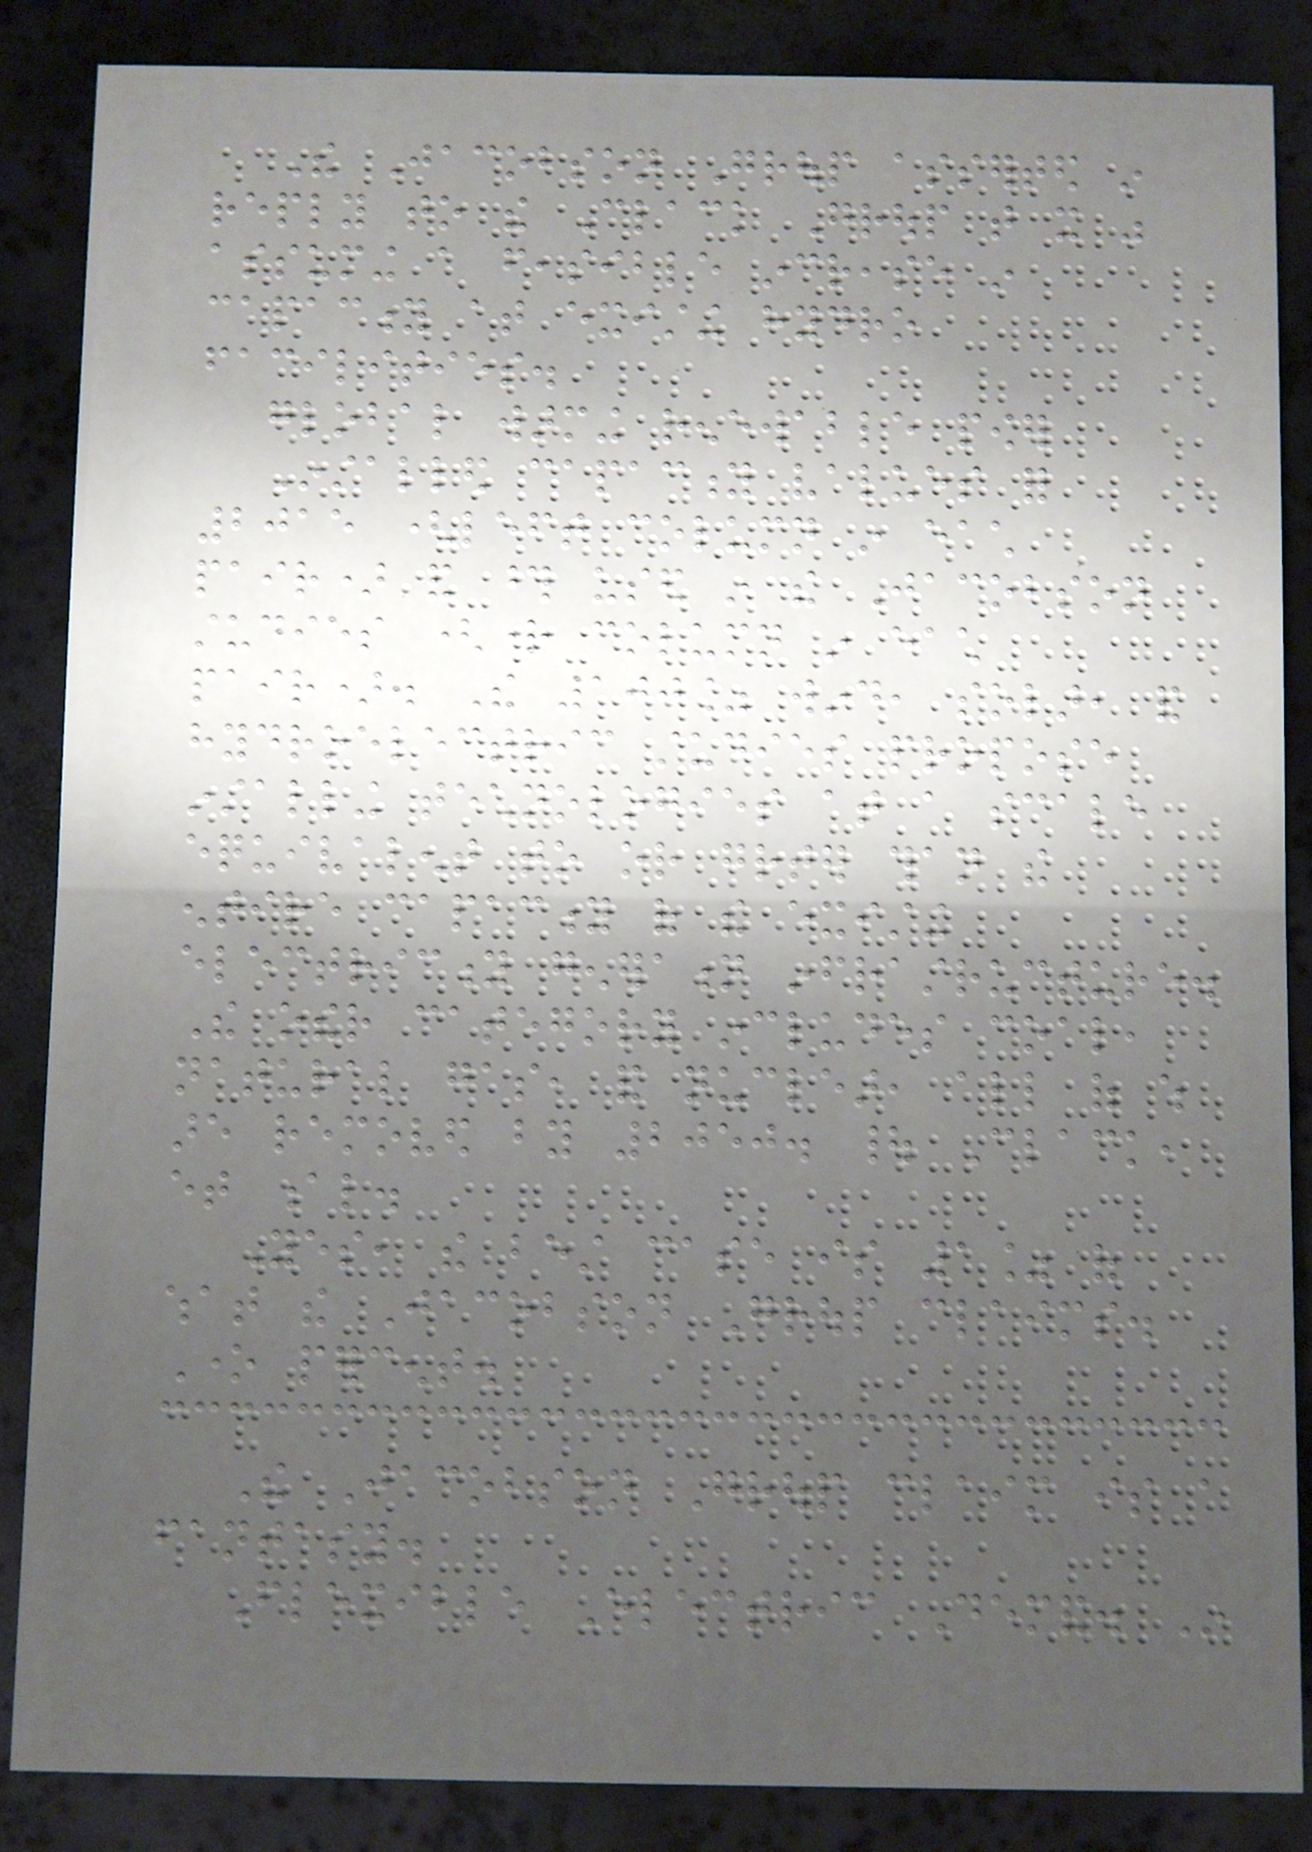The Jacobson Group asserted in
reply to the Clack Group that it was
assuming a feasible increase in
capacity at existing hydro
facilities.
global warming renewable power
Installed capacity values for
2015 (left column in each
pair) and those used in the Jacobson
studies (right column in each
pair). The 100% wind, solar, and
hydroelectric studies propose
installing technologies at a scale
equivalent to or greater than the
entire capacity of the existing
electricity generation infrastructure.
The other category includes coal,
natural gas, and nuclear, all of which
are removed by 2050. | Clack,
et al.
Yes, the best case is 1% of
what the Jacobson Group claims.
One percent.
The Jacobson Group claim is a
fantasy.
Flexible Electric Demand. In
